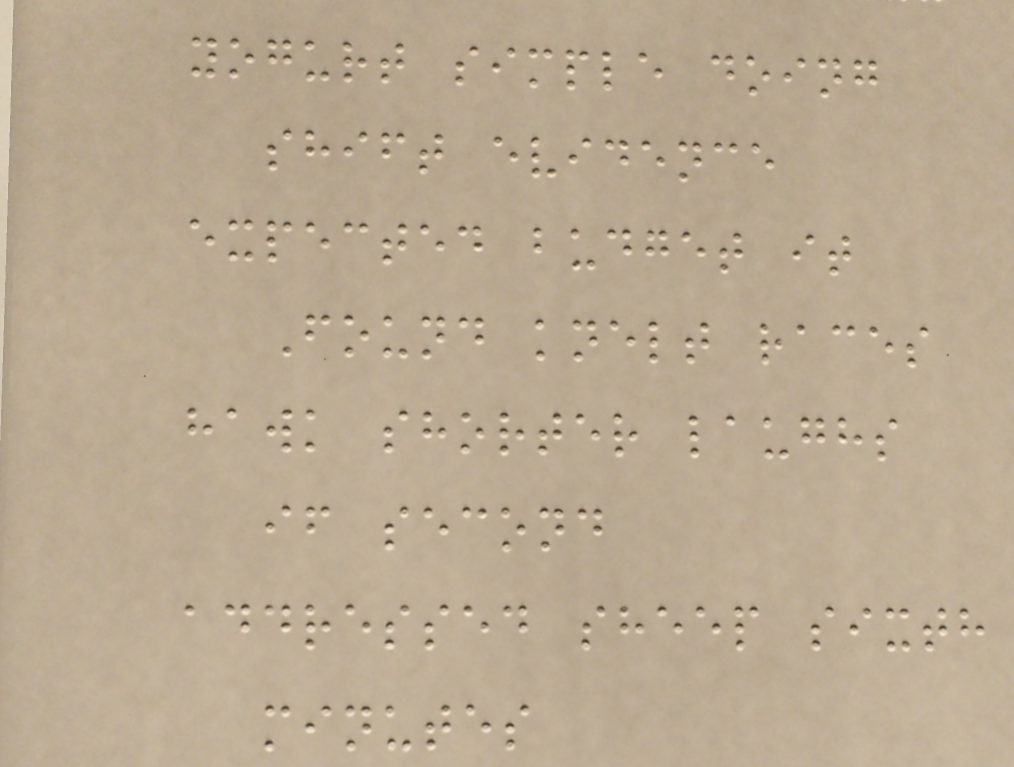yogurt simple doing
shift evidence
expected budget it
Found knelt races
hawk shorter laughs
if second
addressed sheep sixth
minutes
